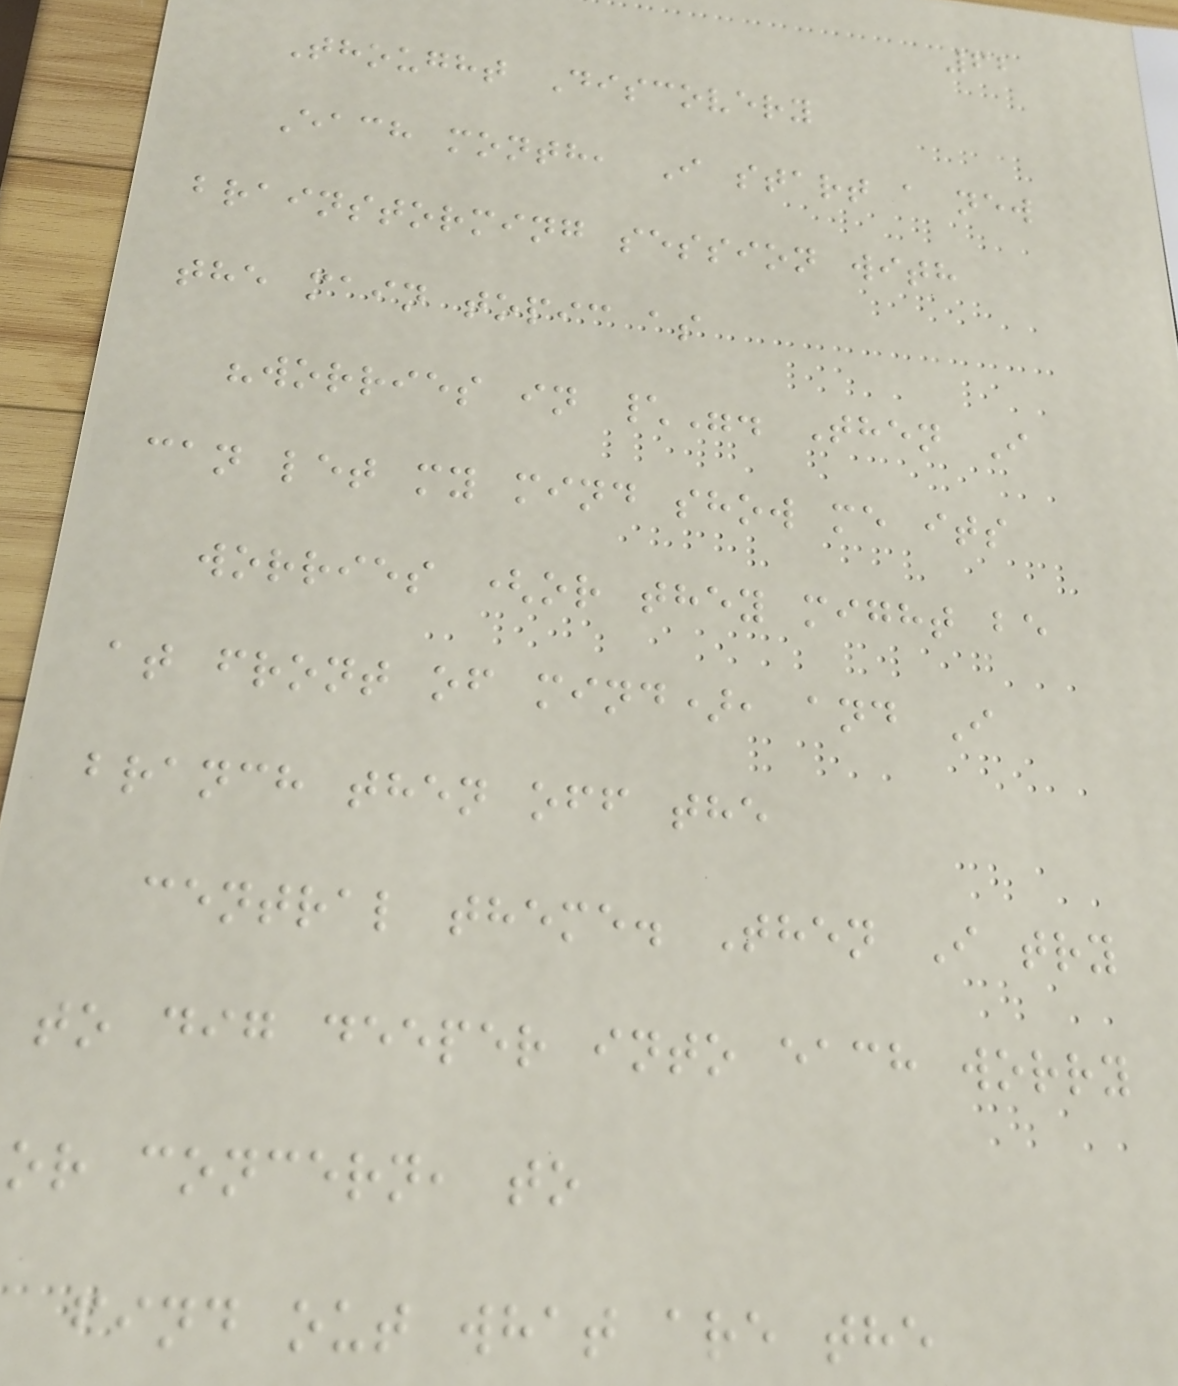62
Thought Discovery
Each month, I start a new
brainstorming session with
the main topic as
"worries in \". Then I
can let my mind show me its
worries (or they might be
at front of mind), and I
branch then off the
central theme. Then I try
to dig deeper into each worry
or concern, to
find out what are the
